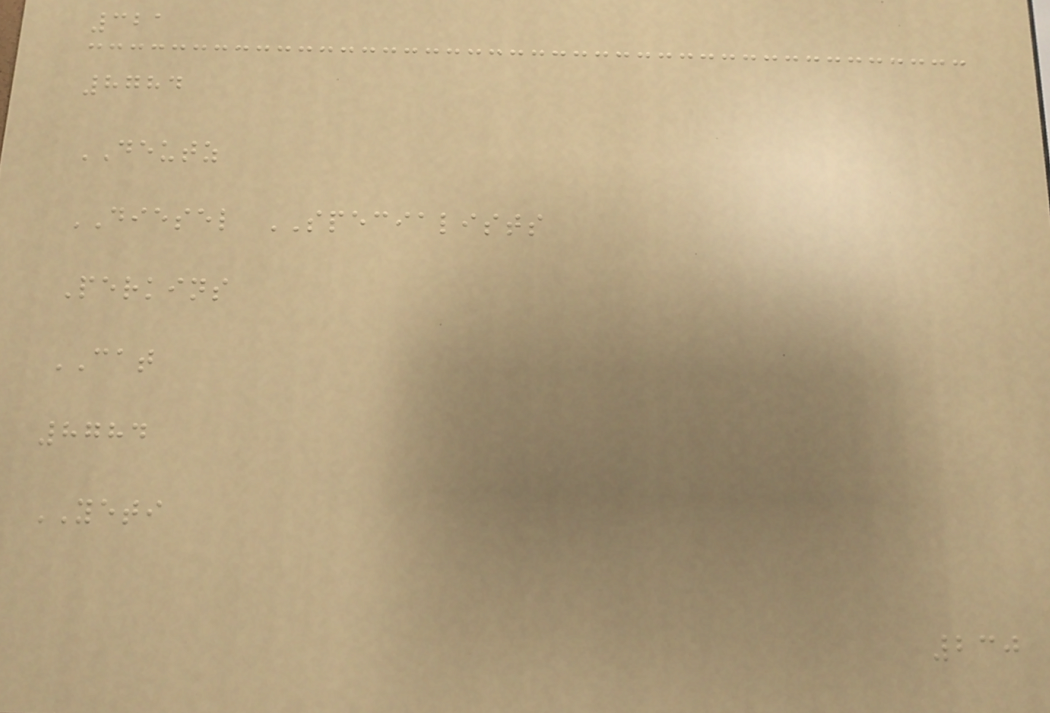321
8784
DEUTZ
DIESEL SPECIALISTS
Perkins
CAT
8784
YETI
230
